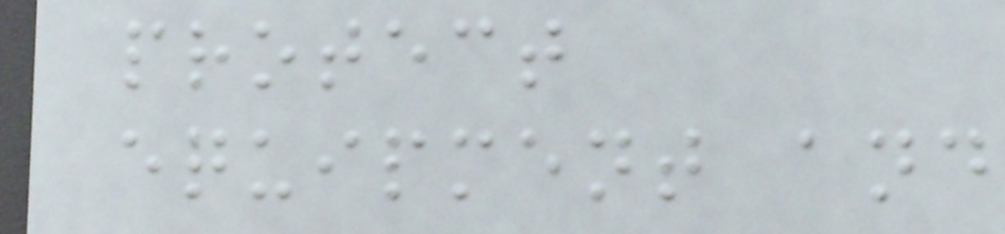protect
equipment and
